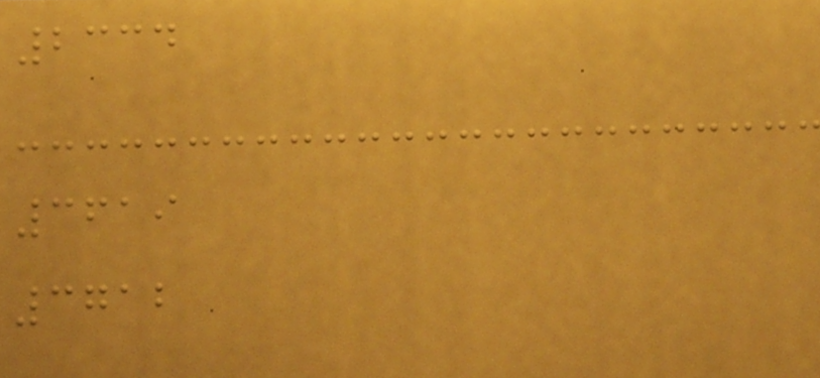2334
3619
3712
